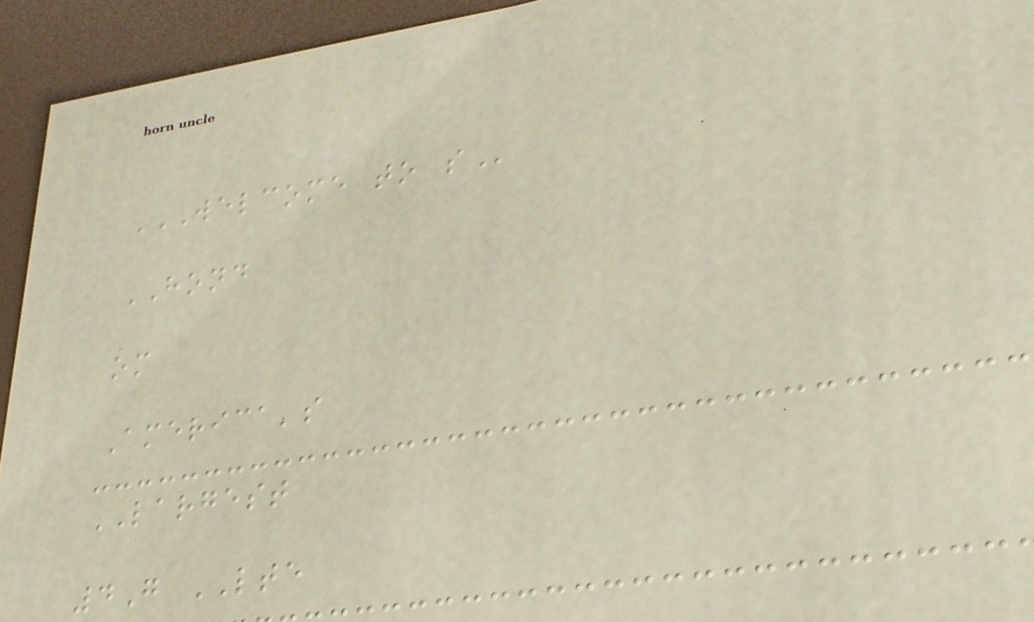WELCOME TO S
HOND
om
America's
LARGEST
4G LTE
